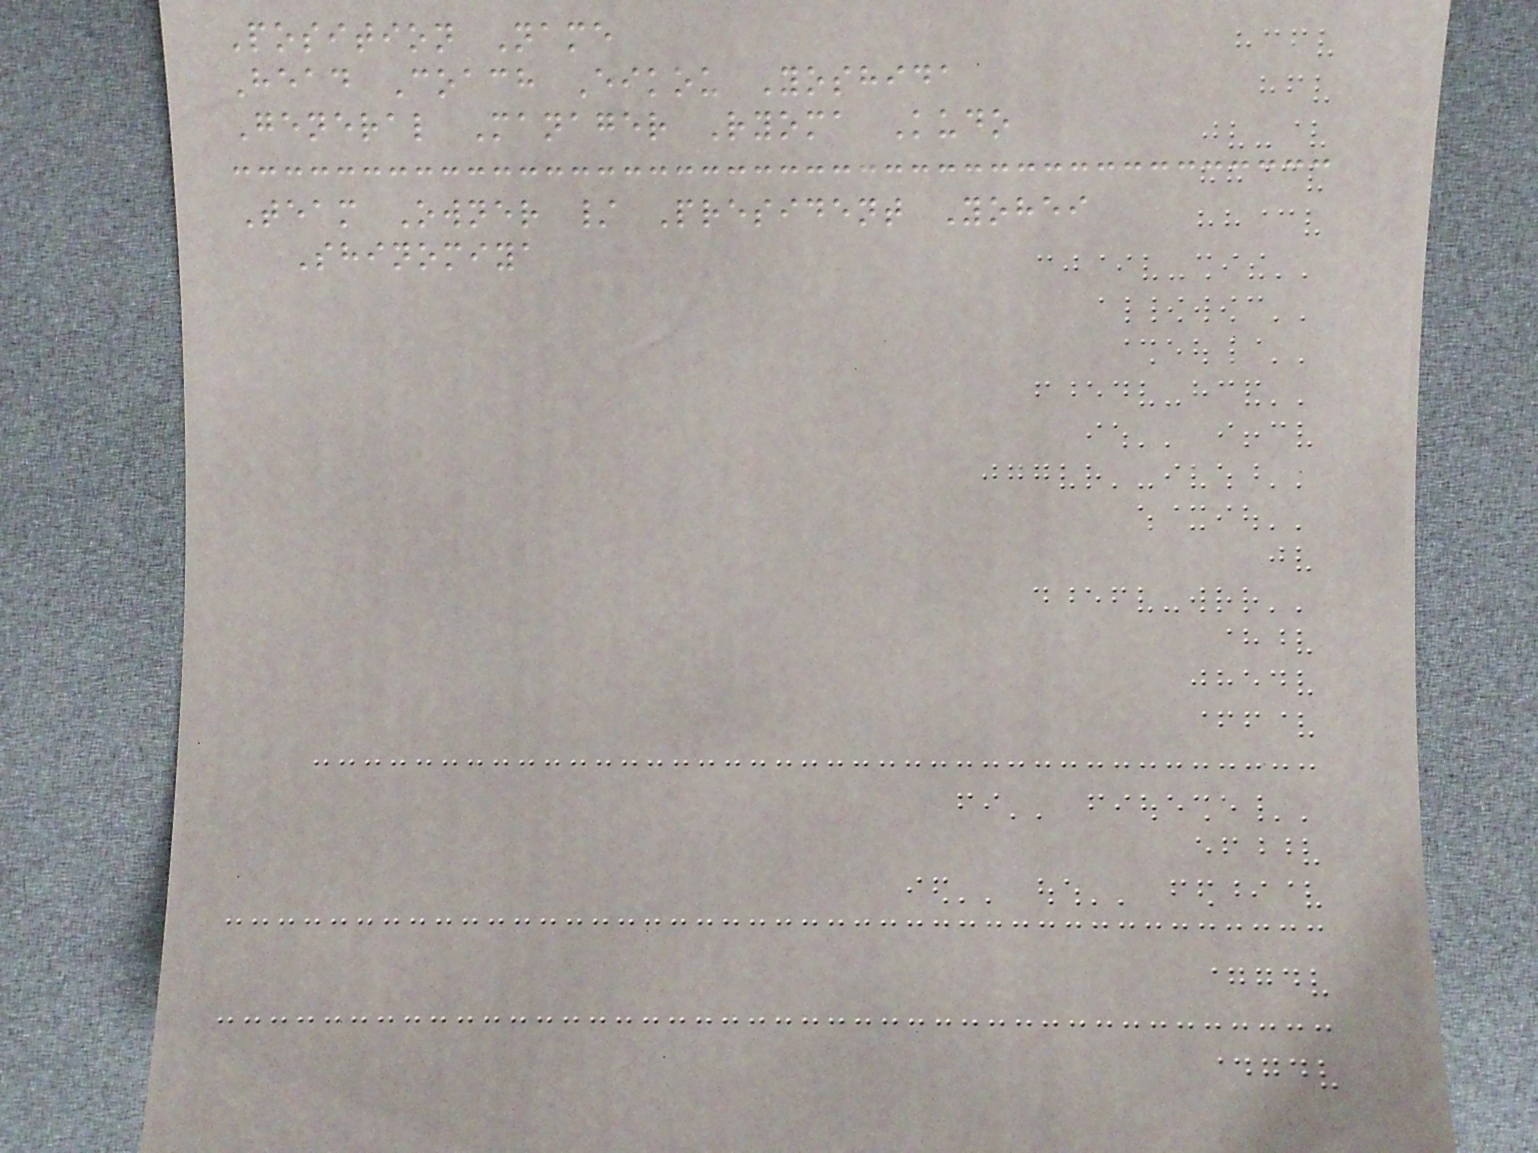Position Name
Head Coach Eikou Yoshida
General Manager Ryoma Kudo
Team Owner / President Yohei
Shinomiya
